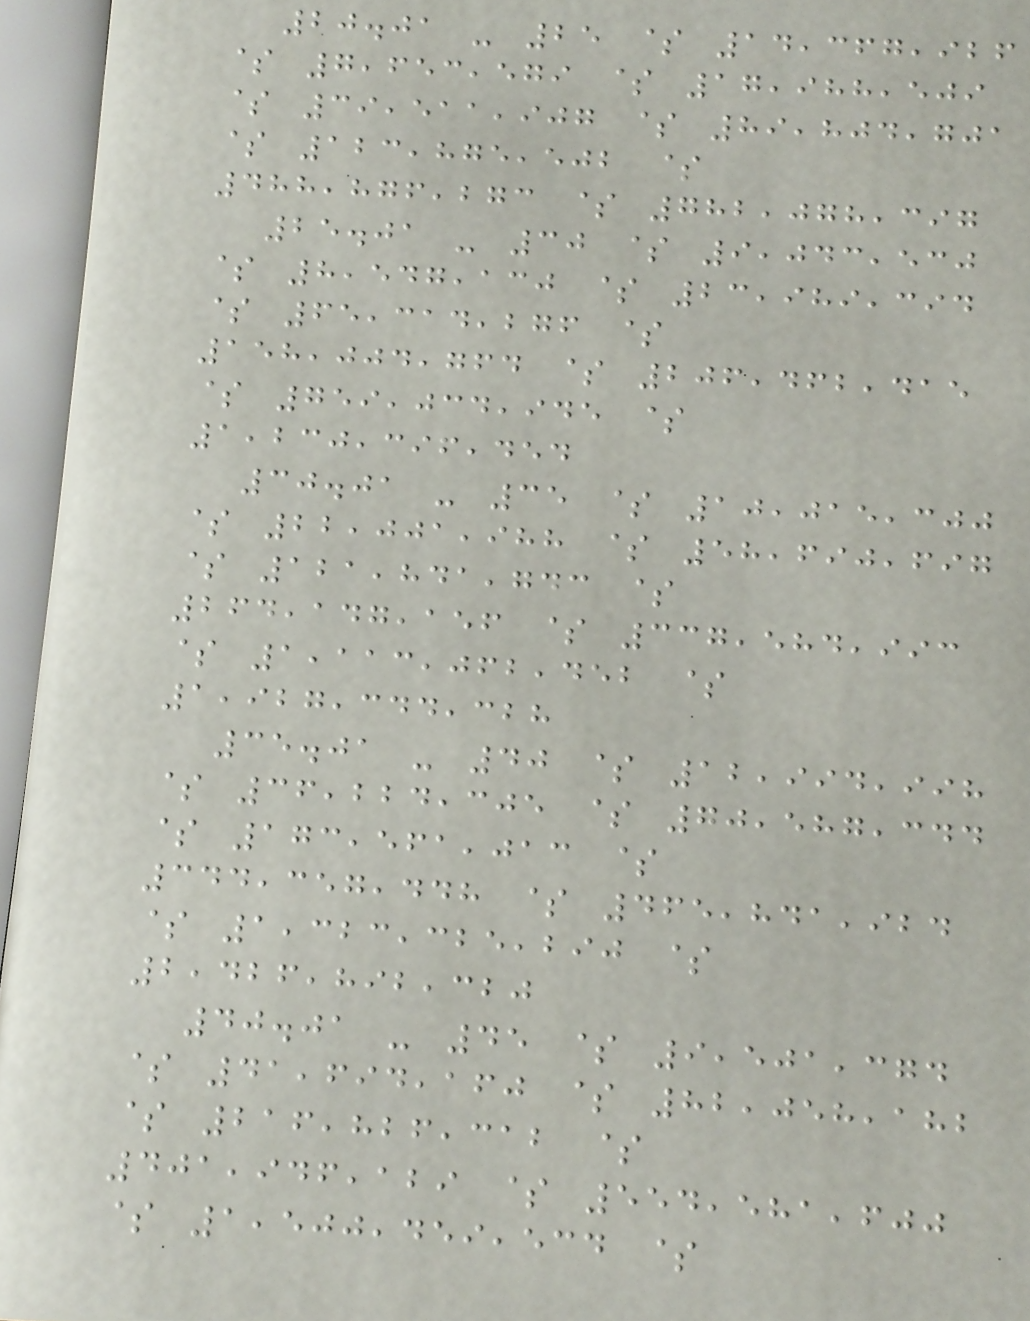20.01 - 25 $ 14,367,926
$ 7,653,579 $ 17,988,509
$ 39,511,907 $ 89,804,701
$ 123,875,502 $
488,876,273 $ 782,078,397
25.01 - 30 $ 9,043,530
$ 8,547,130 $ 23,989,394
$ 65,314,276 $
158,004,764 $ 206,462,415
$ 759,034,945 $
1,230,396,454
30.01 - 35 $ 10,015,300
$ 22,001,988 $ 58,690,697
$ 121,841,743 $
264,147,156 $ 337,584,993
$ 1,113,062,452 $
1,927,344,328
35.01 - 40 $ 12,994,998
$ 36,224,305 $ 70,587,344
$ 173,561,013 $
344,357,448 $ 465,841,924
$ 1,323,325,290 $
2,426,892,320
40.01 - 45 $ 9,501,374
$ 41,694,160 $ 82,058,182
$ 216,826,312 $
401,946,129 $ 554,581,600
$ 1,500,459,534 $
